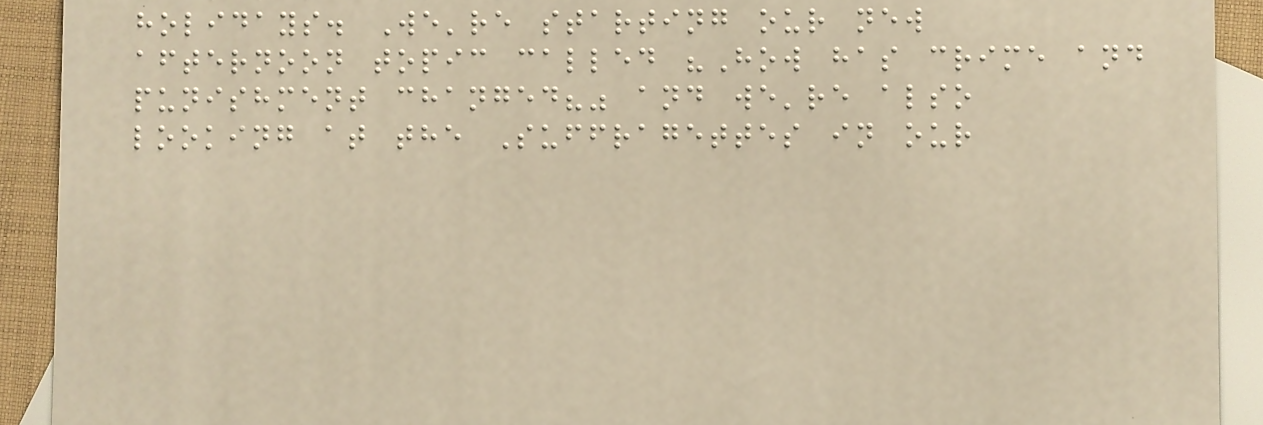holidays. We're starting our new
afternoon topic called "How has crime and
punishment changed?" and we're also
looking at the Suffragettes in our
